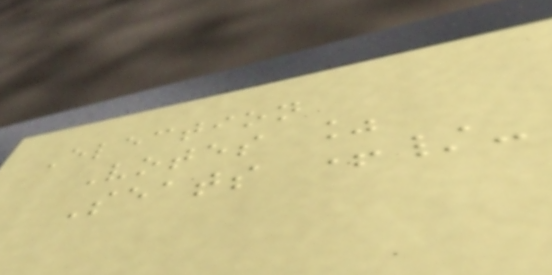Election
Votes %
Seats +/-
